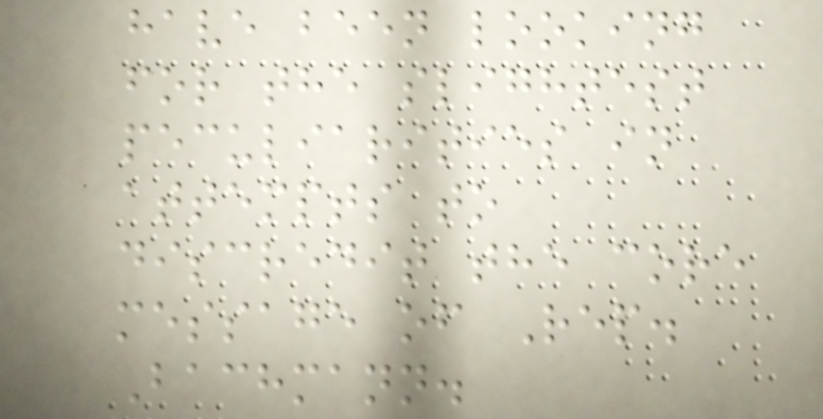have been looking
for the slightest
peculiarities in
attempts to
discredit the core
message of Rep.
Bachmann.
